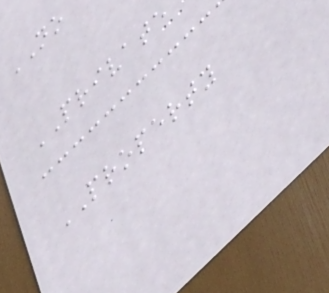NO
PRIVATE
PROPERTY
